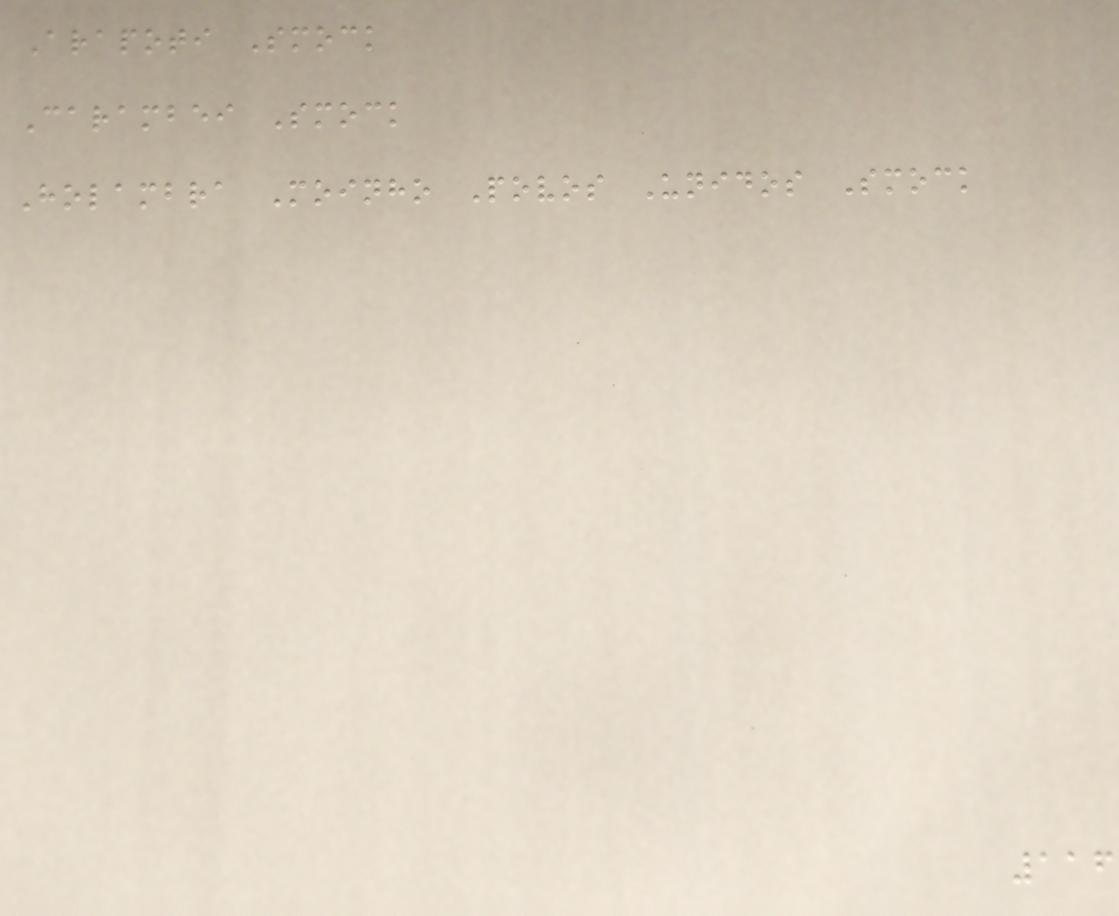Arapoti Smock
Carambei Smock
Holambra Moinho Povos Unidos Smock
116
